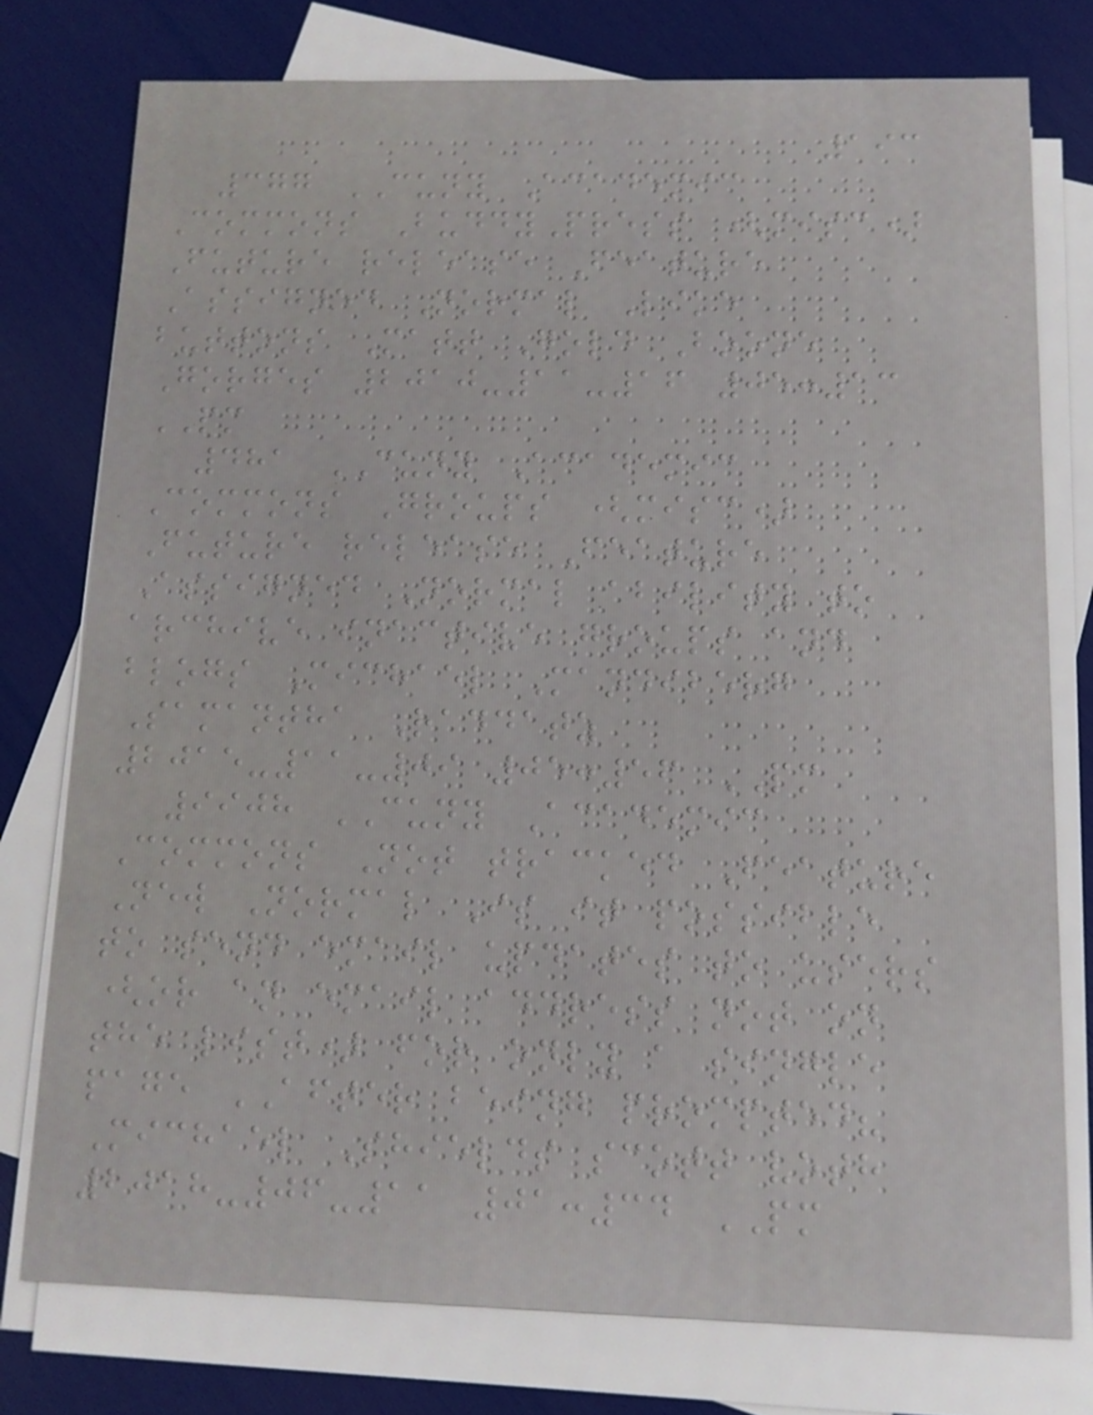193
377 CUNY Academic
Commons BuddyPress (misc)
Future release Feature
Assigned Normal Like
buttons Matt Gold Boone
Gorges 2010-11-16 05:13
PM
481 CUNY Academic
Commons Groups (misc)
Future release Feature
Assigned Normal ability to
archive inactive groups and
blogs Michael Mandiberg
Samantha Raddatz
2015-11-09 05:56 PM
9908 CUNY Academic
Commons Not tracked Feature
New Normal Is it possible
to send email updates to users
(or an email address not on
the list) for only a single
page AFTER being prompted?
Michael Shields scott voth
2018-06-11 01:34 PM
